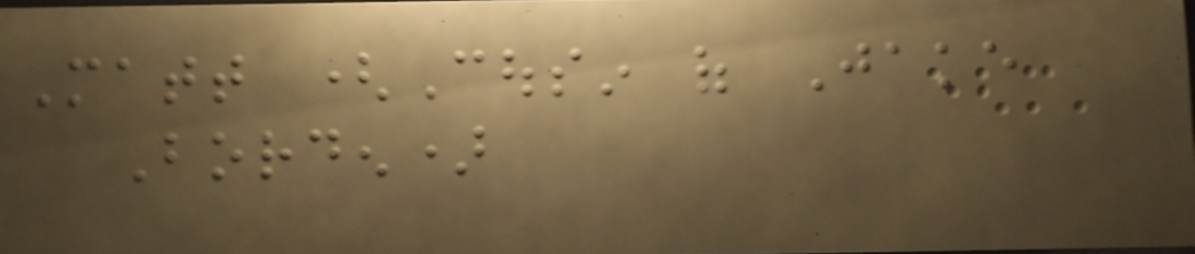Matt (Cousin of Jake
Borden)
